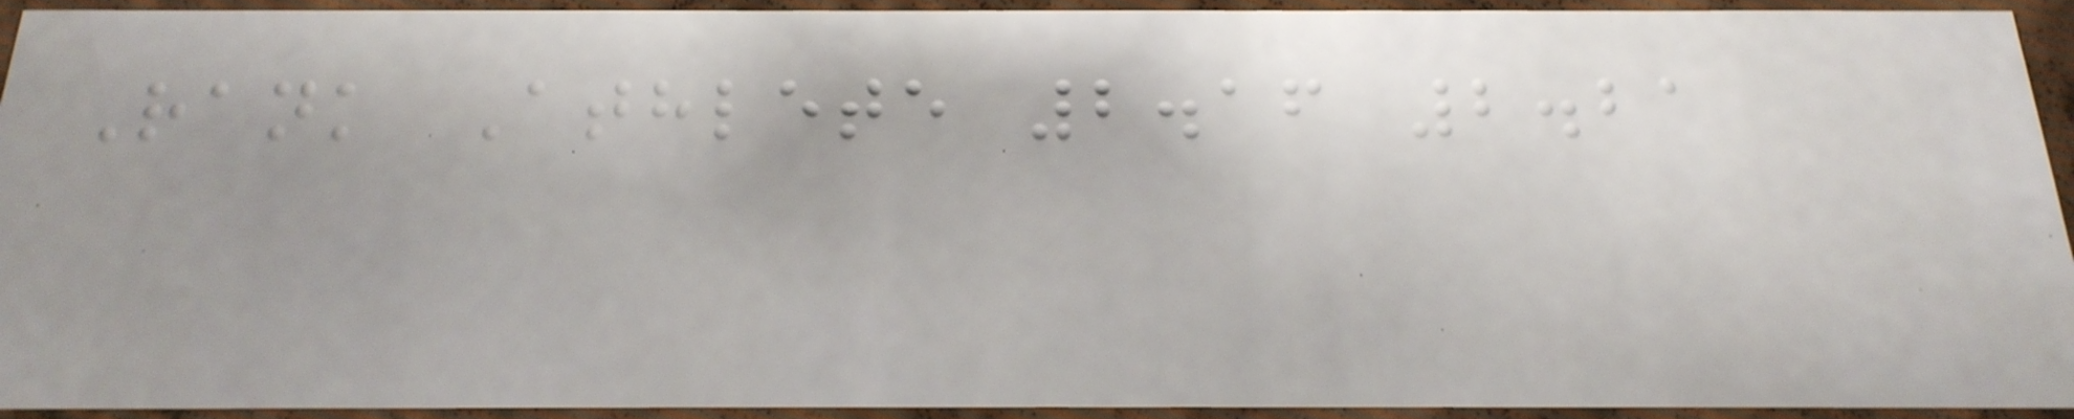Rank Athlete 2.16 2.21
